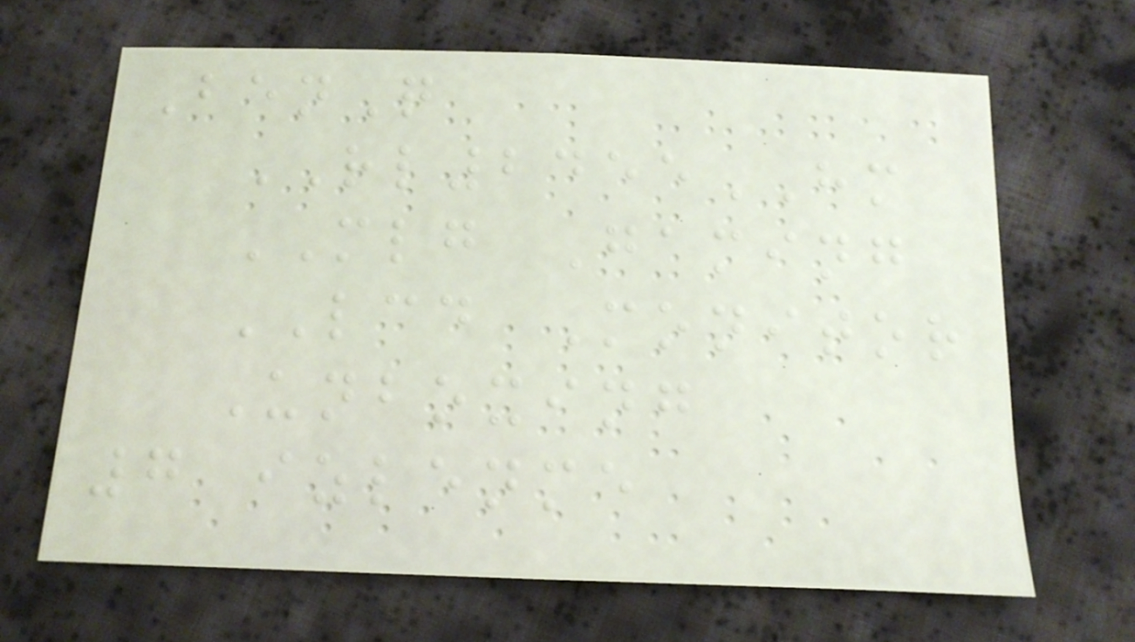BenQ
RL2455HM
MLG Gaming
LCD Monitor
Unboxing
7 izlenme
